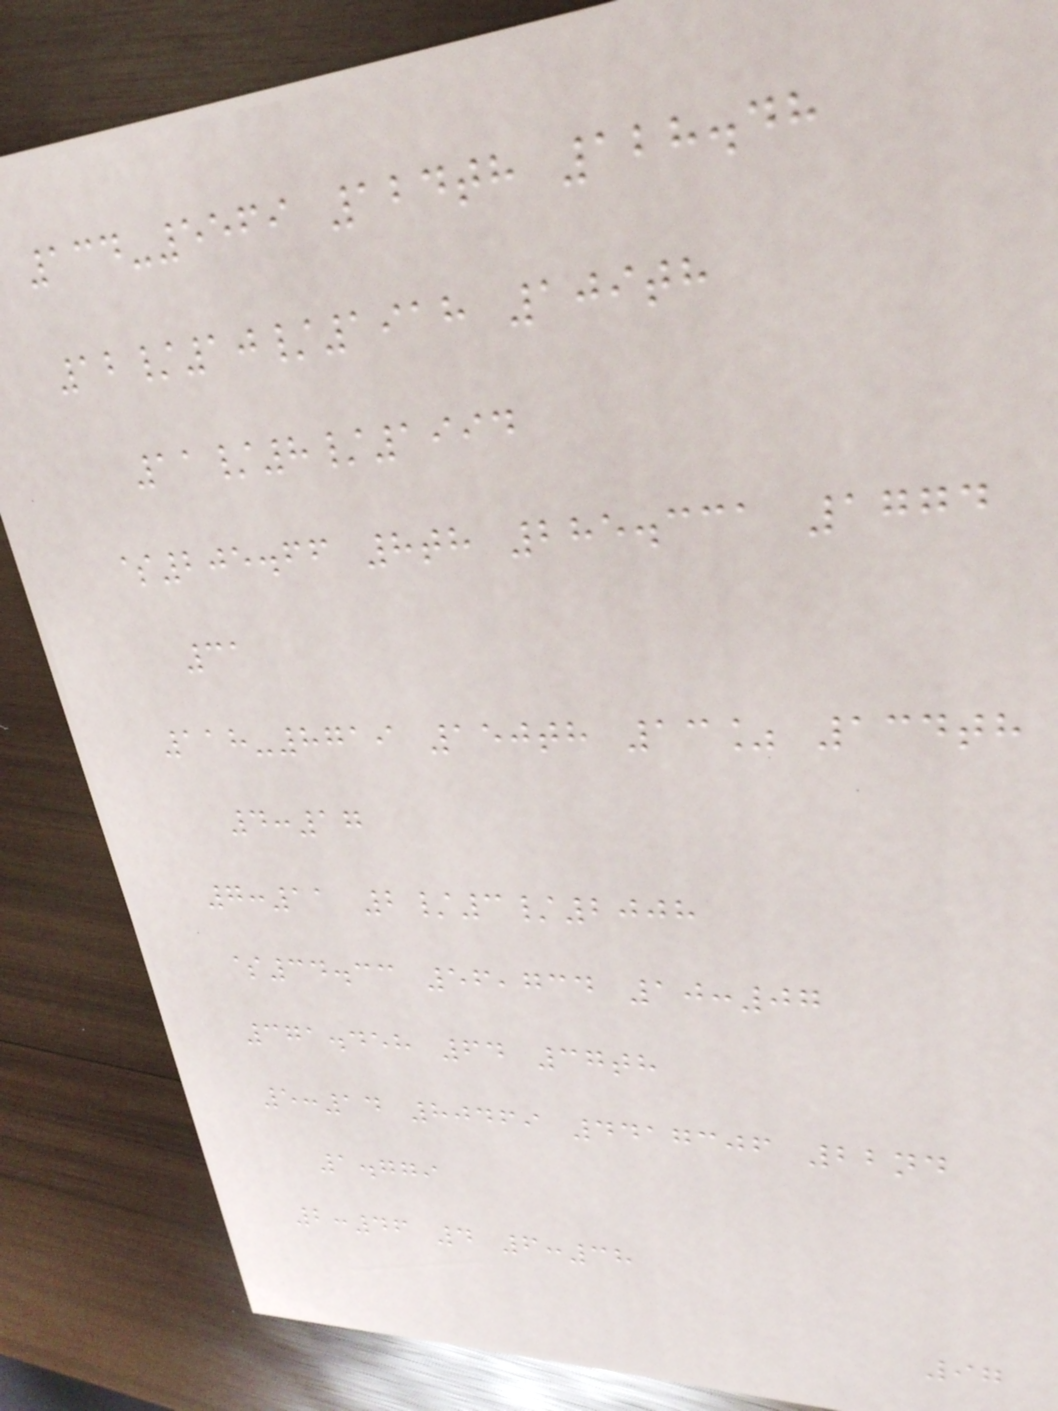134-5569 124th 128.48
12/10/1918 109th
11/8/1994
$205.66 8th 285.331 1774
31
118-8719 150th 13% 134th
4:17
7:11 2/3/2008
$34.33 56,734 10:07
371.458 64 37th
5:14 80469 4417306 22nd
1.779
2:46 4 6:38
97
